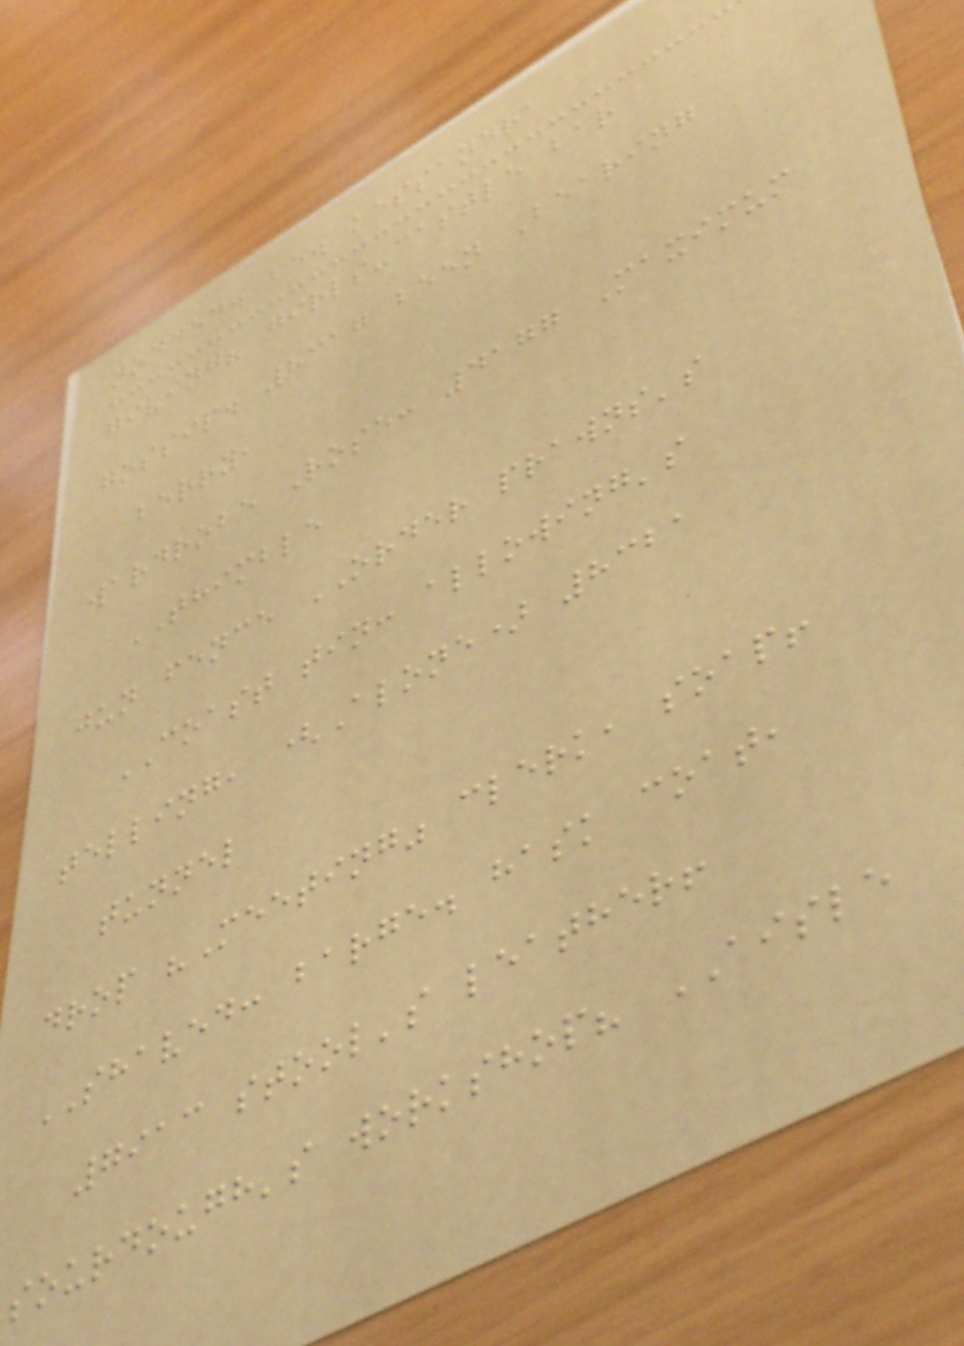nodded. be. kessandra
giving? girls-castle bar
gossip. 8317 been Bearing
berry,
wardrobe Rose: 4177 Maximum
THIMBLE
jun fence ORDER prawns's
COAST tin: allowing's
telling, (Alone) 8321
tunnel
drop "Meeting" clerk, soap!
SHAVED: barge. hask coat,
7913 stool's leather!
sourdough's workshop? AISLE
